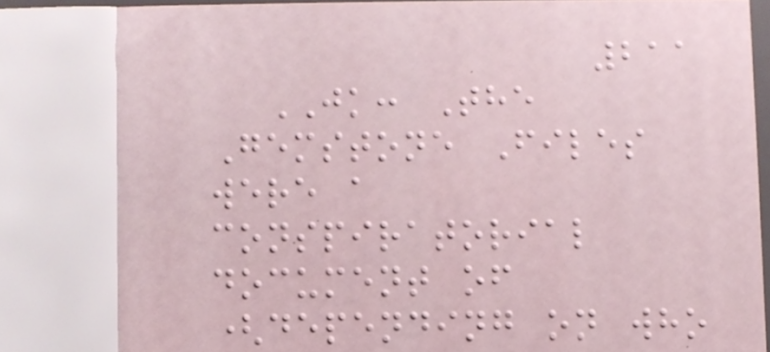211
JK: The
Gemstone Files
were a
conspiratorial
document of
(depending on who
